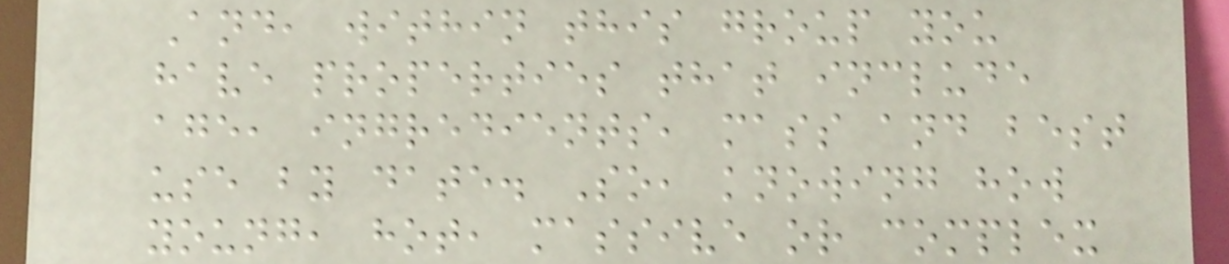And, within this group you
have properties that include
age, ingredients, mass and best
use by date. So, knowing how
young, hot, massive or complex
